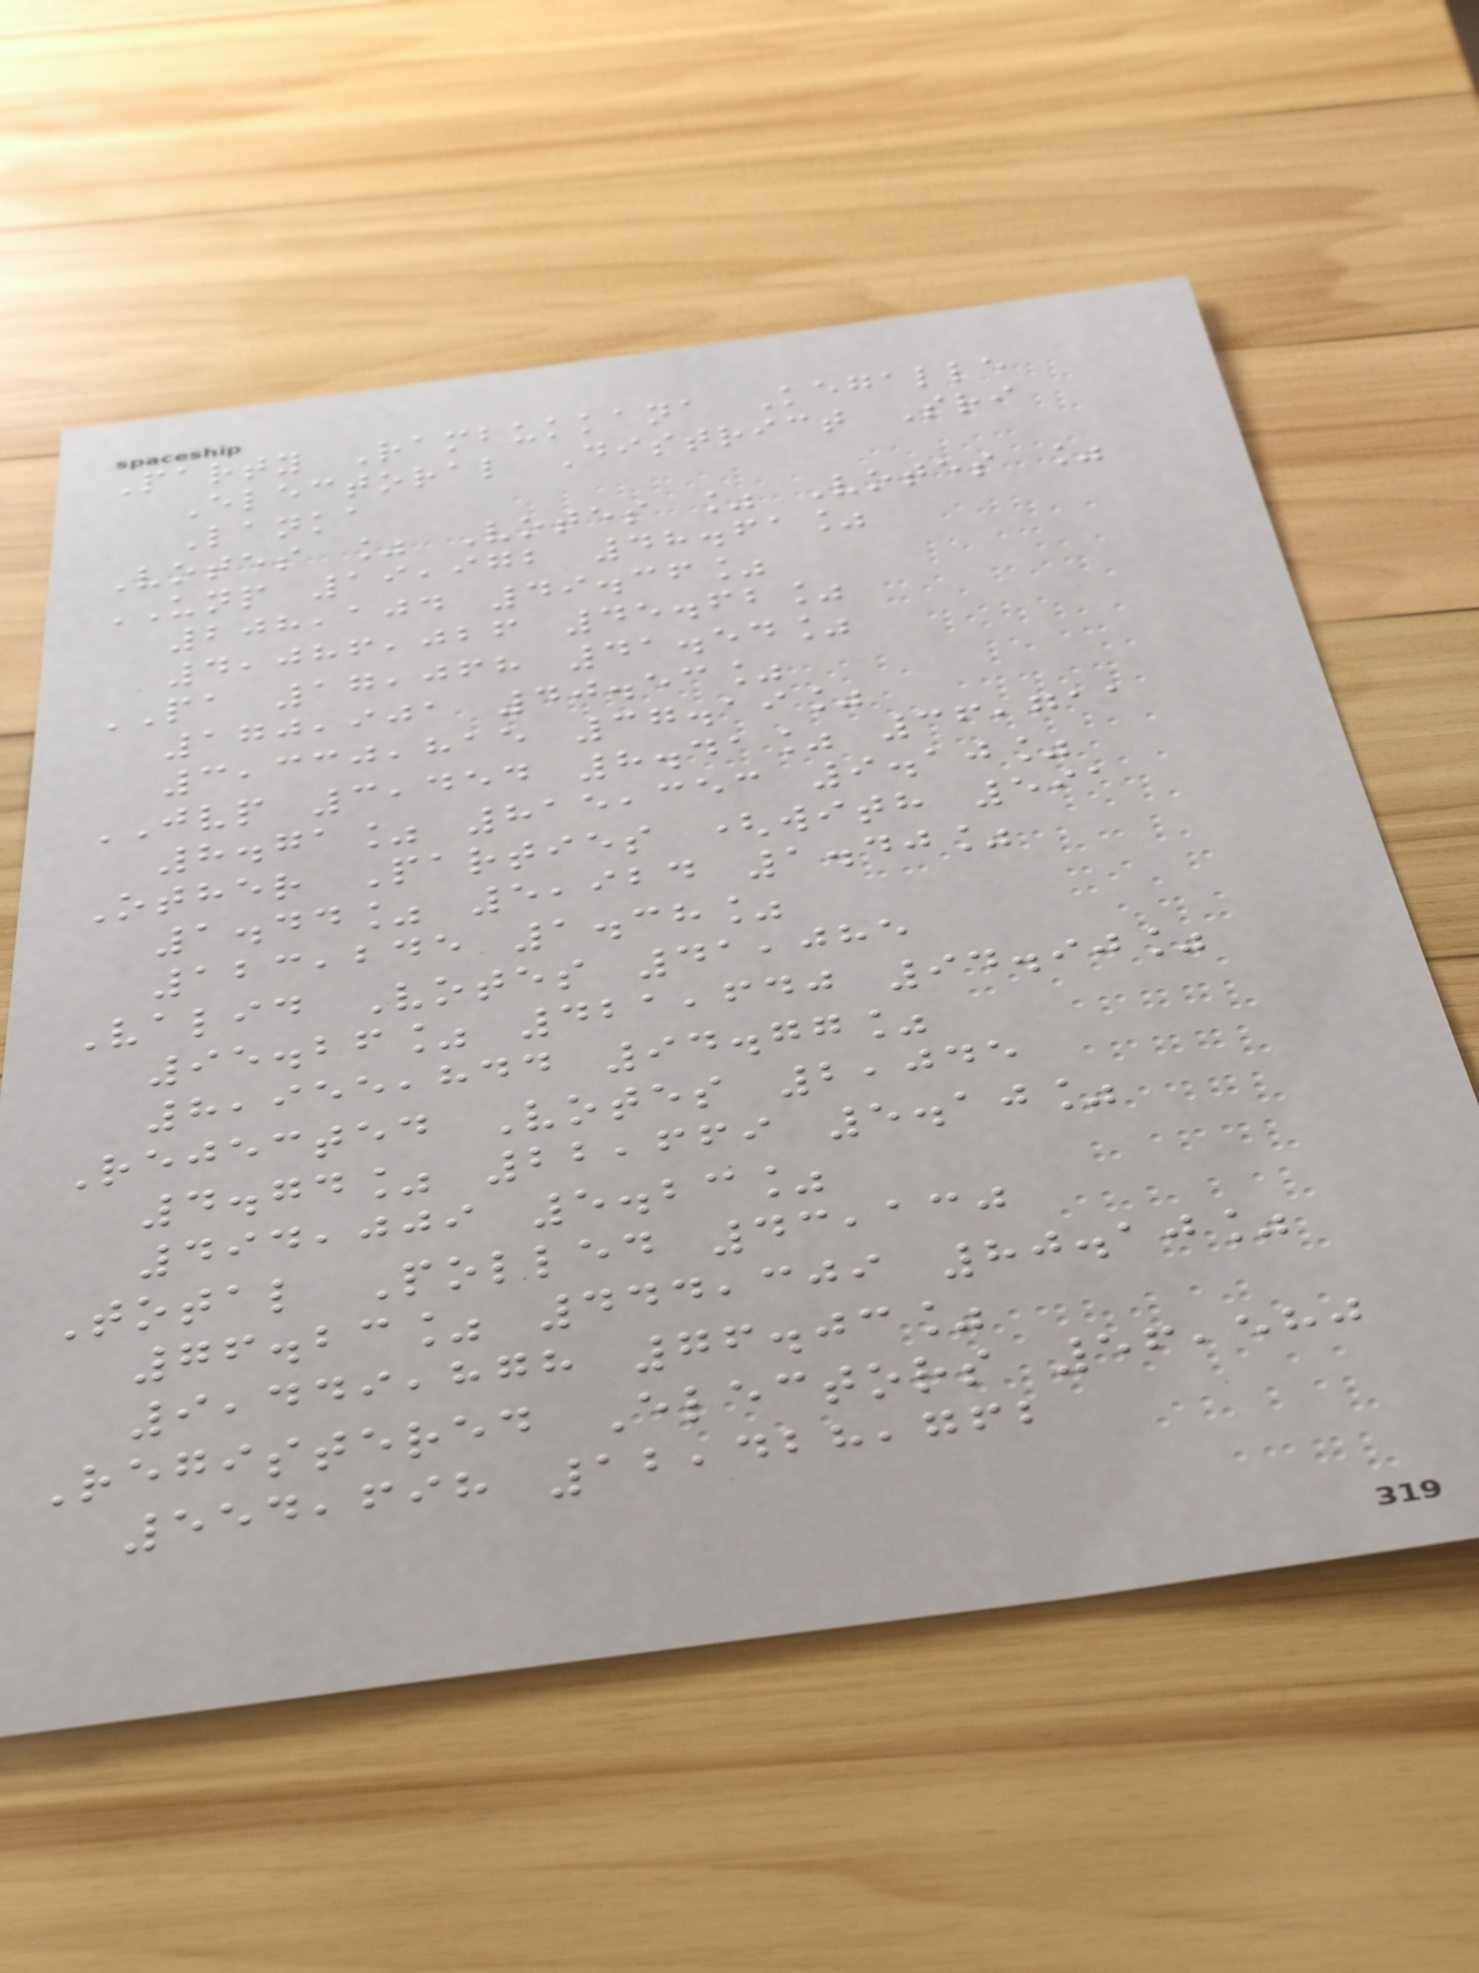Party Rambukkana Kegalle
Electoral District Sri
Lanka
Votes % Votes % Votes %
UNP 19,972 48.61%
208,104 49.36%
4,086,026 45.62%
PA 17,068 41.54%
170,901 40.53%
3,330,815 37.19%
JVP 3,454 8.41% 36,711
8.71% 815,353 9.10%
Other Parties (with 591
1.44% 5,924 1.40%
123,245 1.38%
Valid Votes 41,085
95.26% 421,640 94.90%
8,955,844 94.77%
Rejected Votes 2,045
4.74% 22,669 5.10%
494,009 5.23%
Total Polled 43,130
76.23% 444,309 80.10%
9,449,878 76.03%
Registered Electors 56,580
554,698 12,428,762
